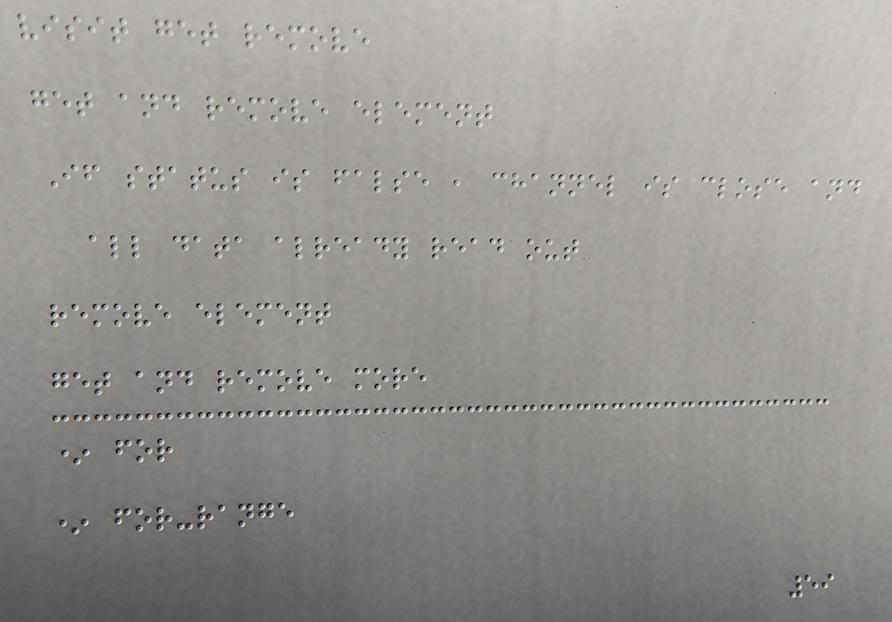visit get remove
get and remove element
If status is false , channel is close and
all data already read out
remove element
get and remove more
* for
* for-range
59
